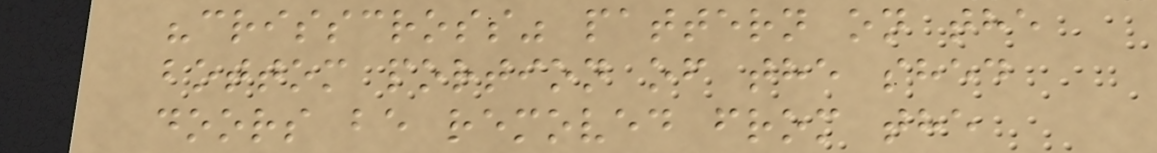"crisscross" pattern on the
bottom portion of the shed
doors be removed from the
